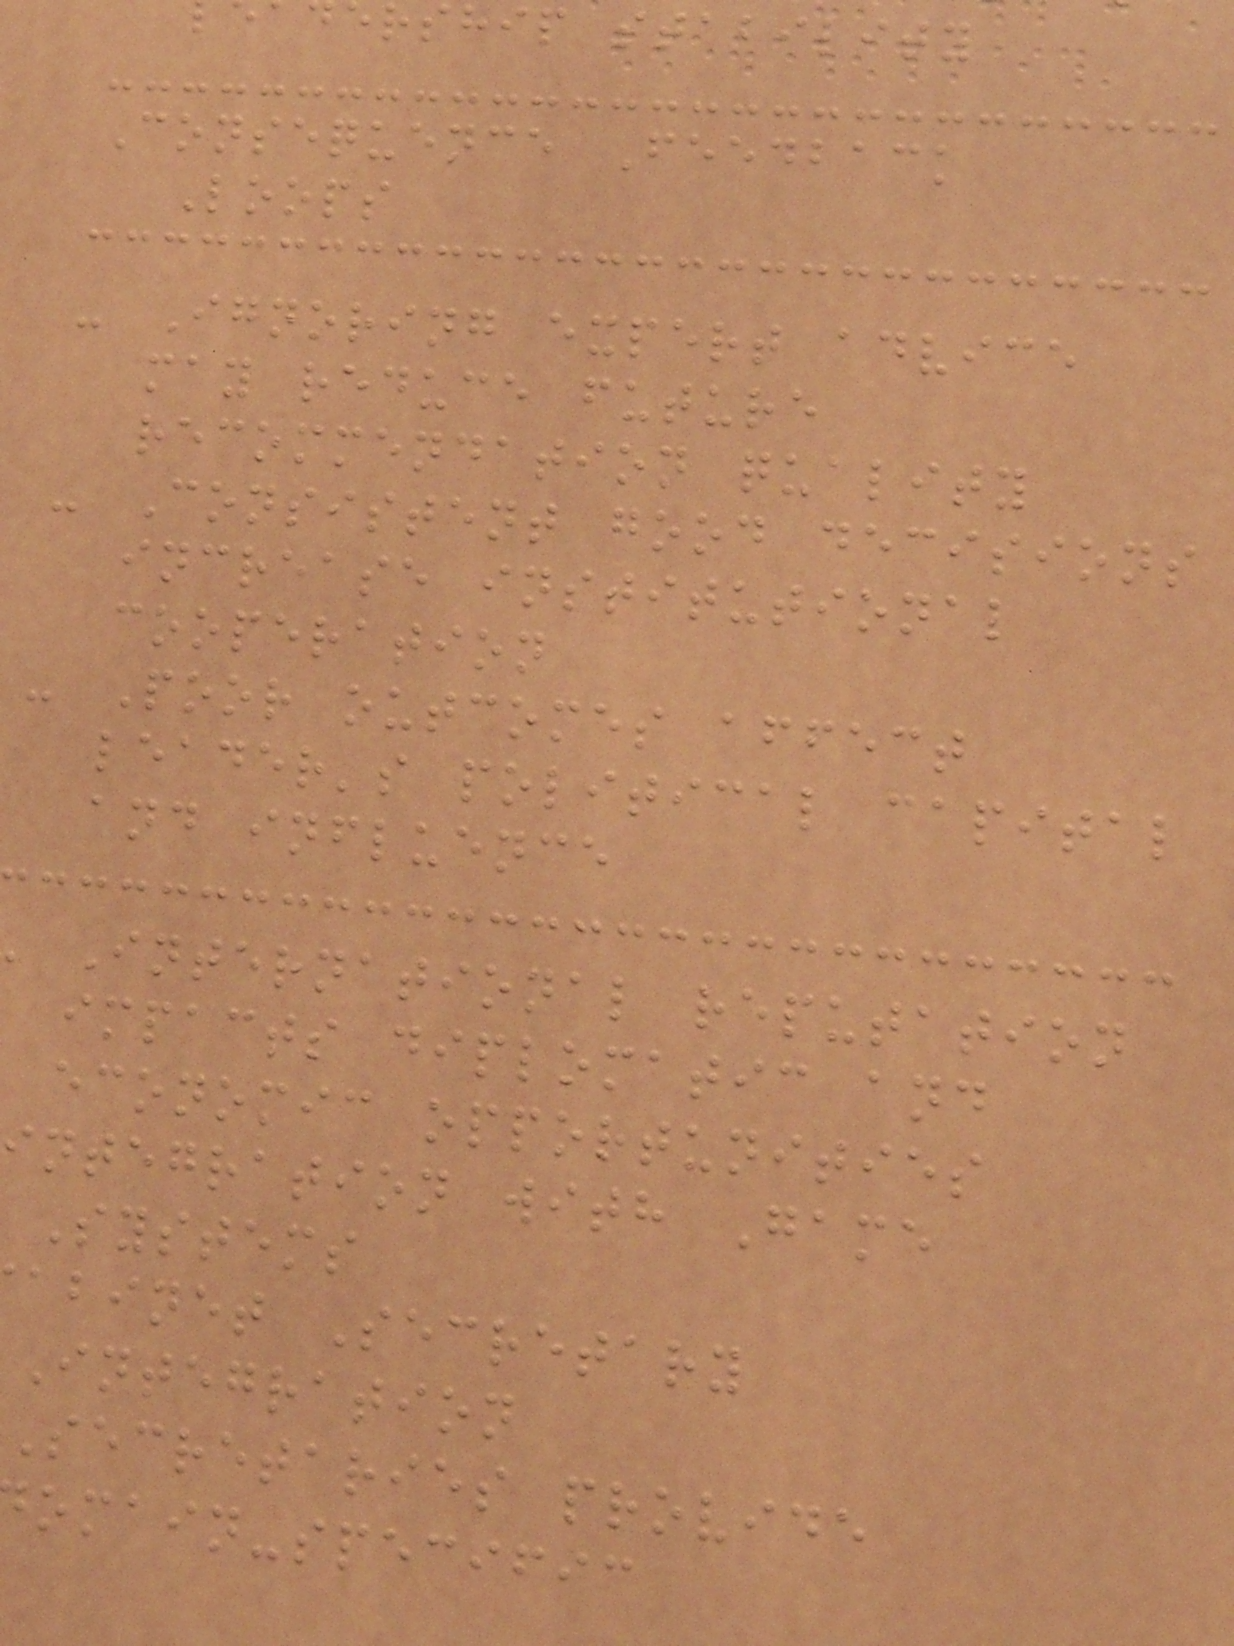rship stability
Consequence Feedback
Loops
- Ignoring expert advice
may reduce future
recommendation quality
- Consistent good decisions
increase institutional
cooperation
- Poor outcomes affect
leader's political capital
and influence
International reputation
impacts diplomatic and
economic opportunities
integration with Game
Systems
abinet Secretary
Integration
Secretaries provide
omain-specific
